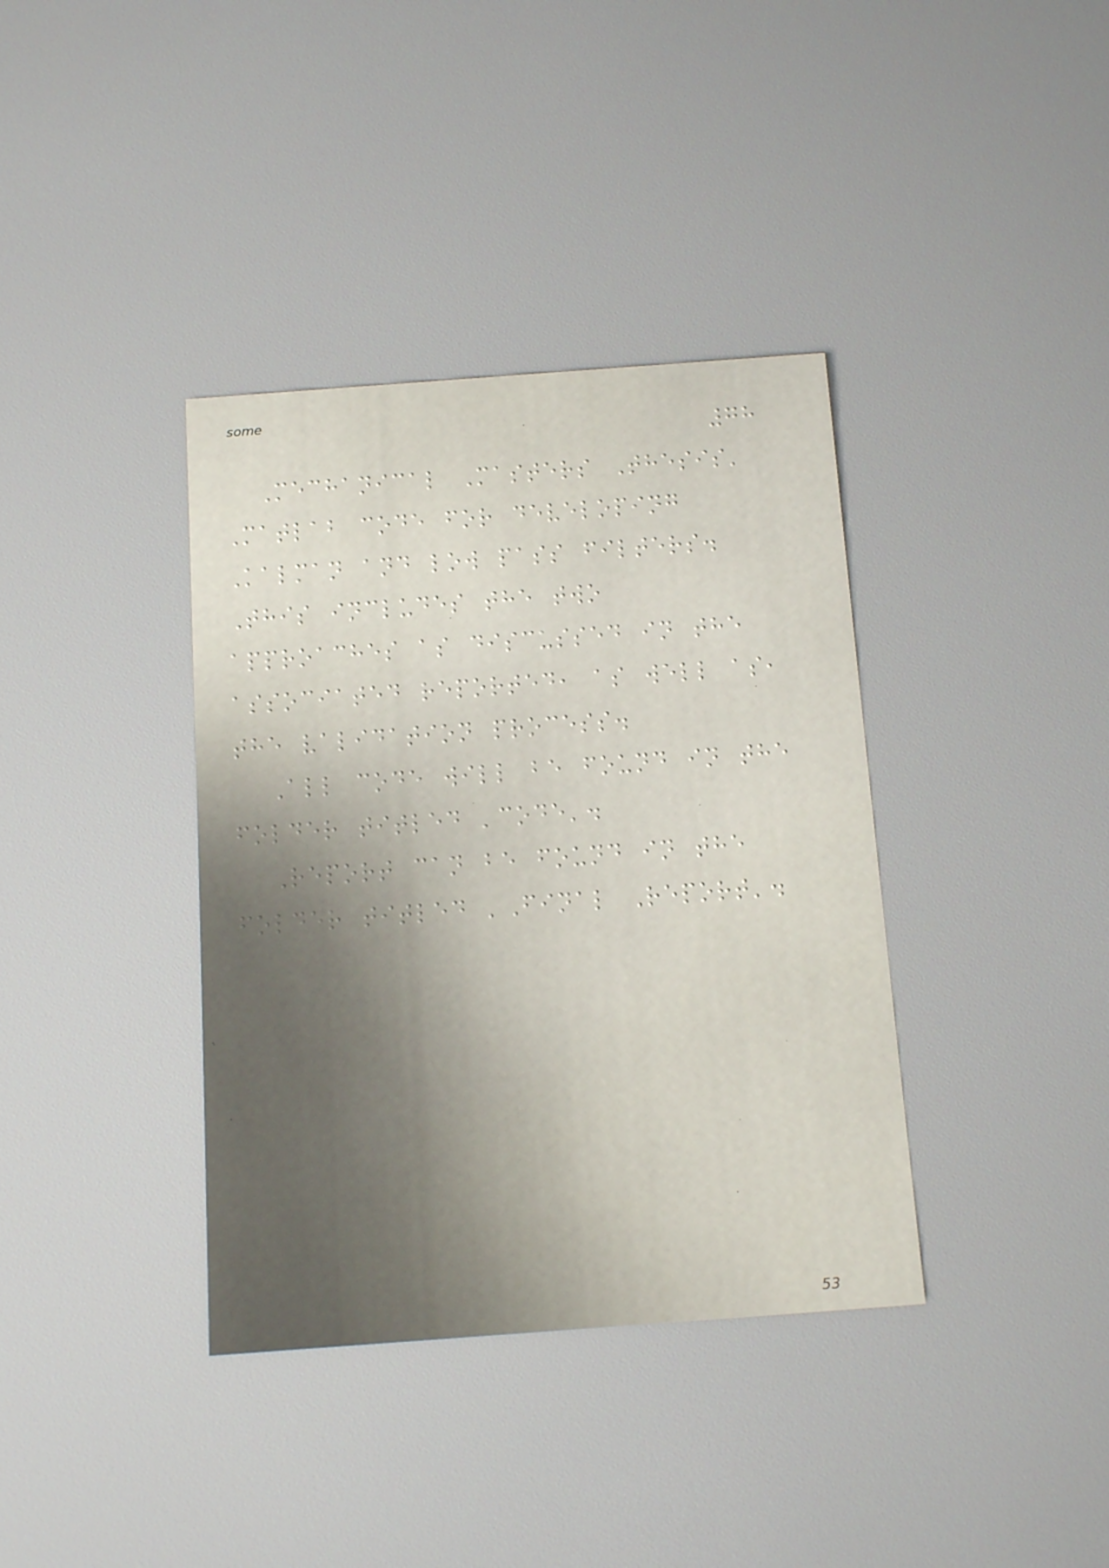78
Mechanical Masters Thesis'
Matlab code for developing
Kalman and low pass filters.
This includes the two
approaches as discussed in the
associated reported, as well as,
the validation process.
All code will be found in the
folder titled 'code'.
Report can be found in the
folder titled 'Final Report'.
